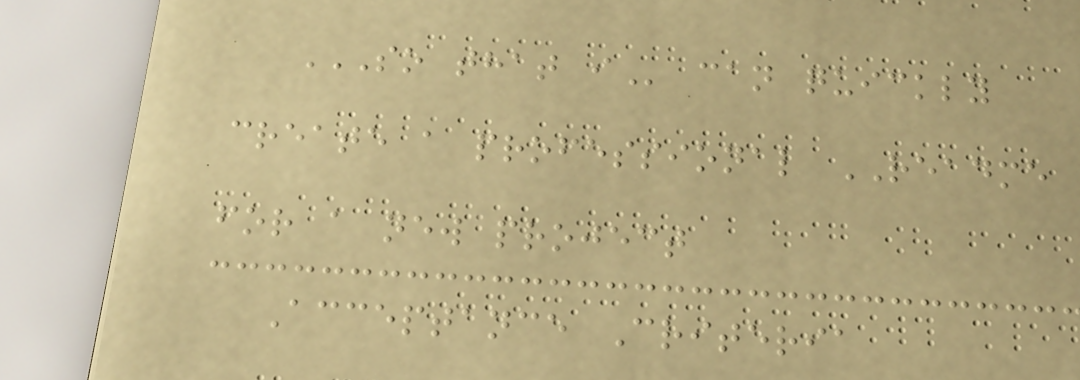SO THAT I can quickly
create a professional README
for a new project
Acceptance Criteria
